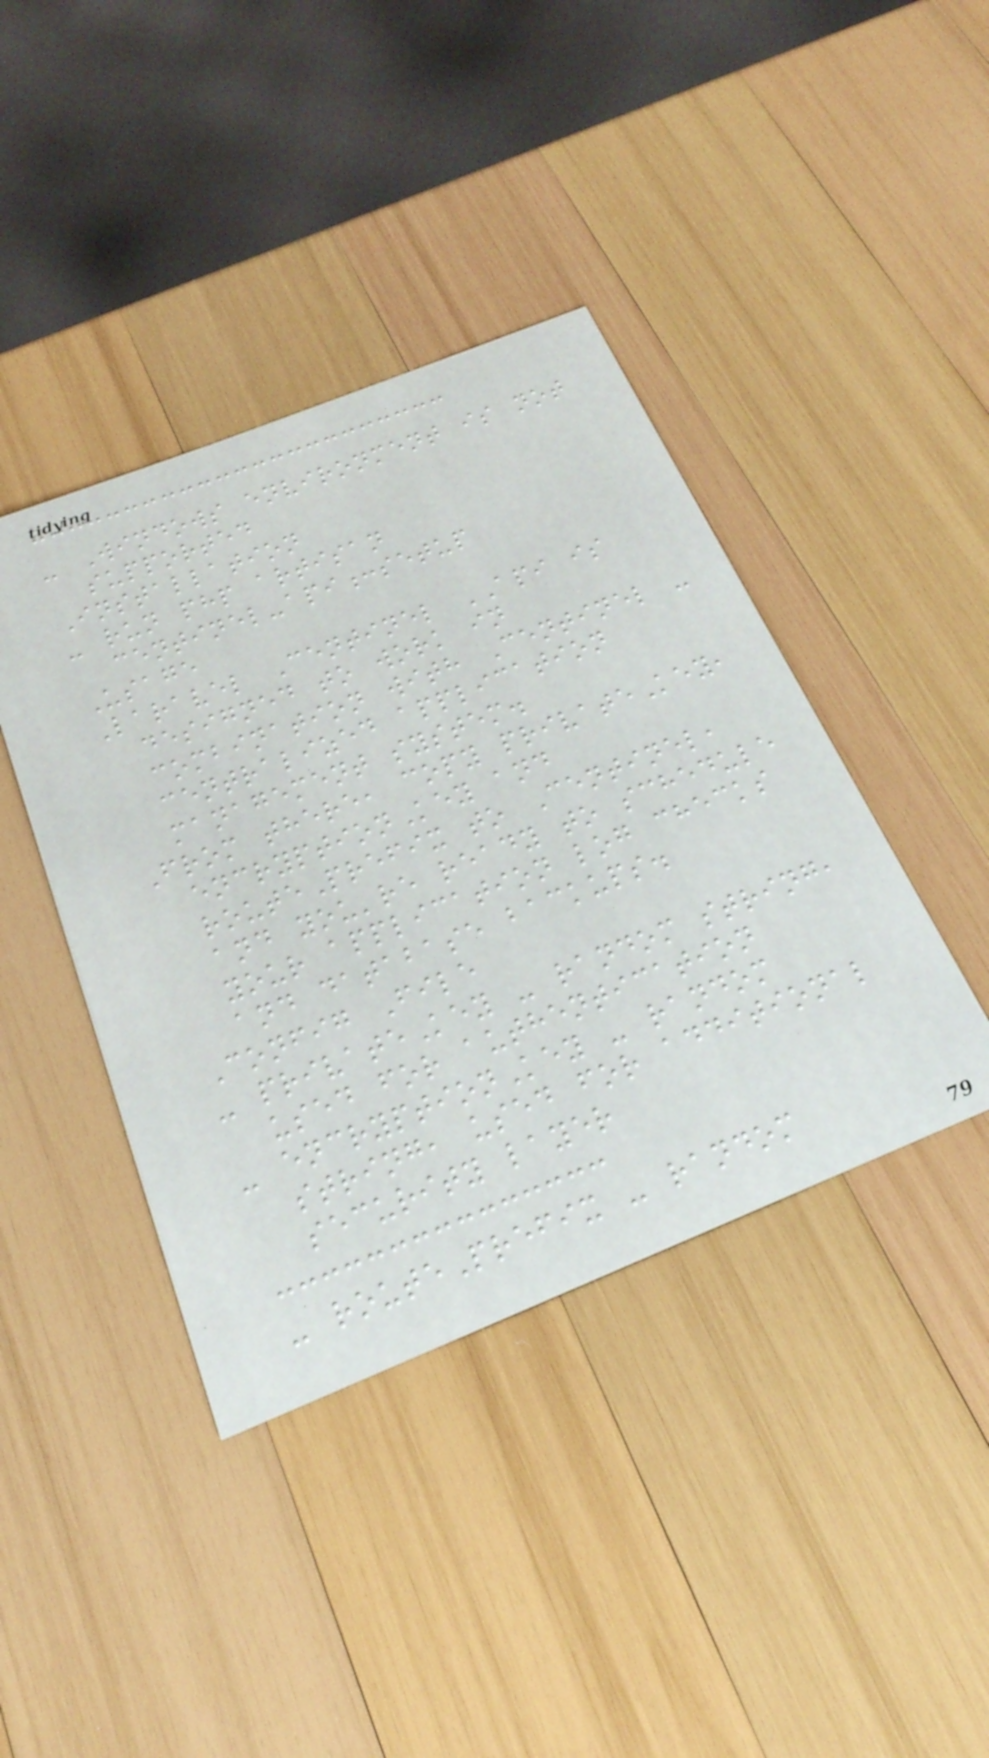- Windows environment is not
supported
Installation
- run php artisan
centinel-api:setup
Usage
Laravel Centinel API is
designed to work in
combination with Centinel -
centralized application
management system.
From there, copy privateKey,
encryptionKey and
routePrefix to Centinel,
and you're ready to schedule
your application log checks
and database backups.
Config File
- privateKey - random string,
used for authentication
- encryptionKey - random
string, used for additional
security layer
- routePrefix - random
